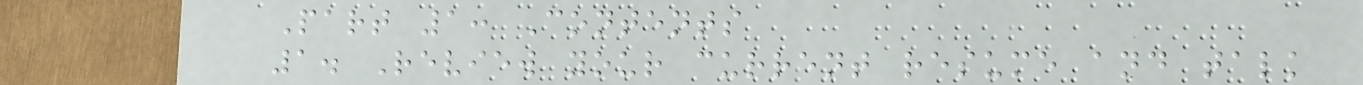Part 1: Contents
1. Review your current resume and talk
